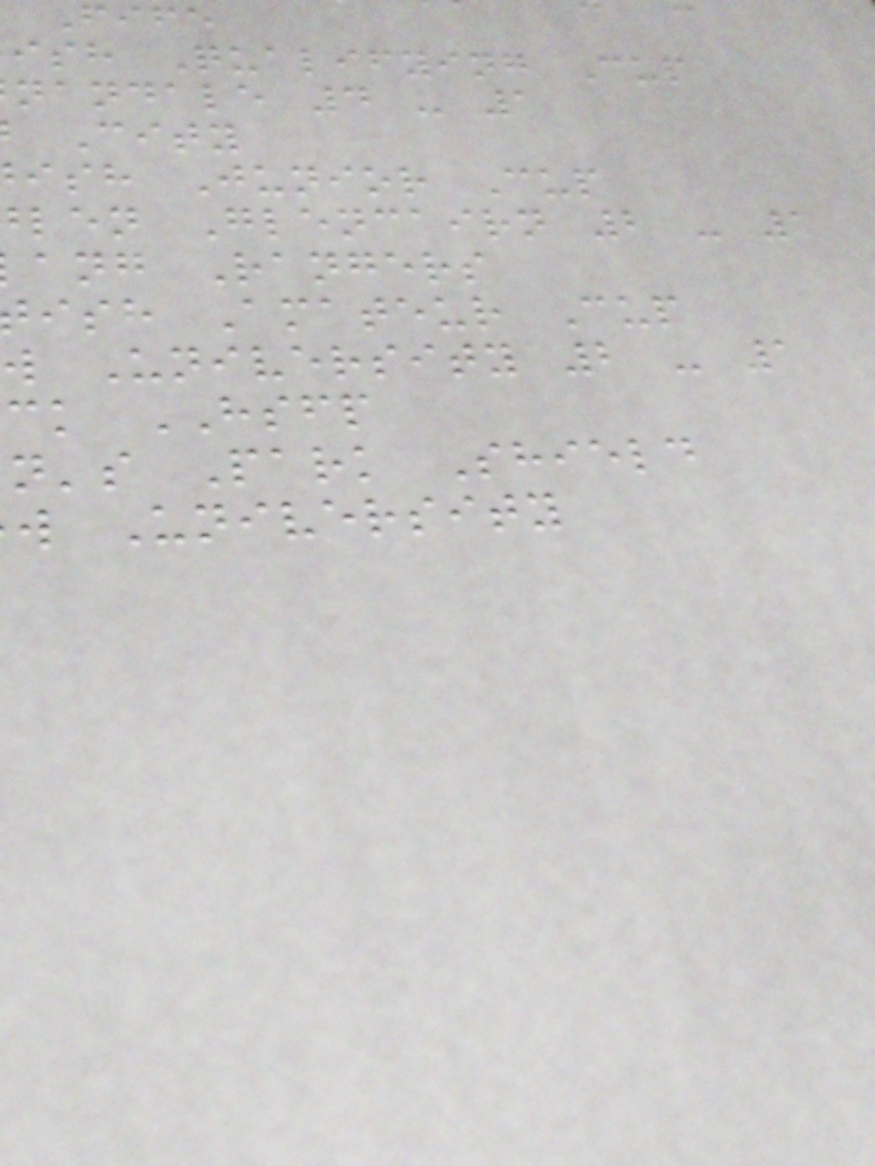Fife
ish Qualifying Cup
nandale 4 - 1
City
ish Junior Cup
len Glencairn 2 - 1
ang Rangers
ish Amateur Cup
w University 2 - 1
ck HSFP
n's Park Shield
w University
